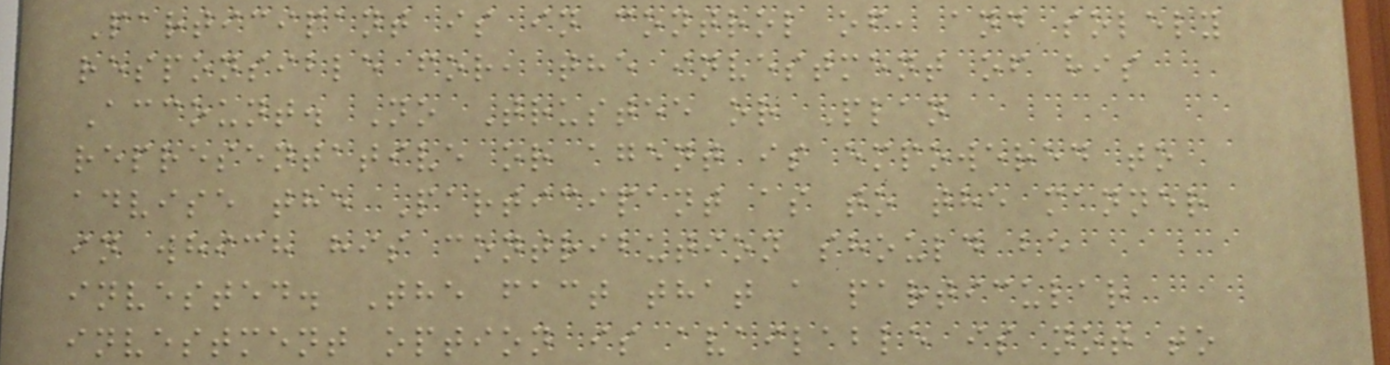Participant is in control of, and solely
responsible for, the investment of his
Account. No Trustee or Plan
representative or agent is empowered to
advise the Participant as to the manner
in which his contribution should be
invested. The fact that a particular
investment option is available is not to
